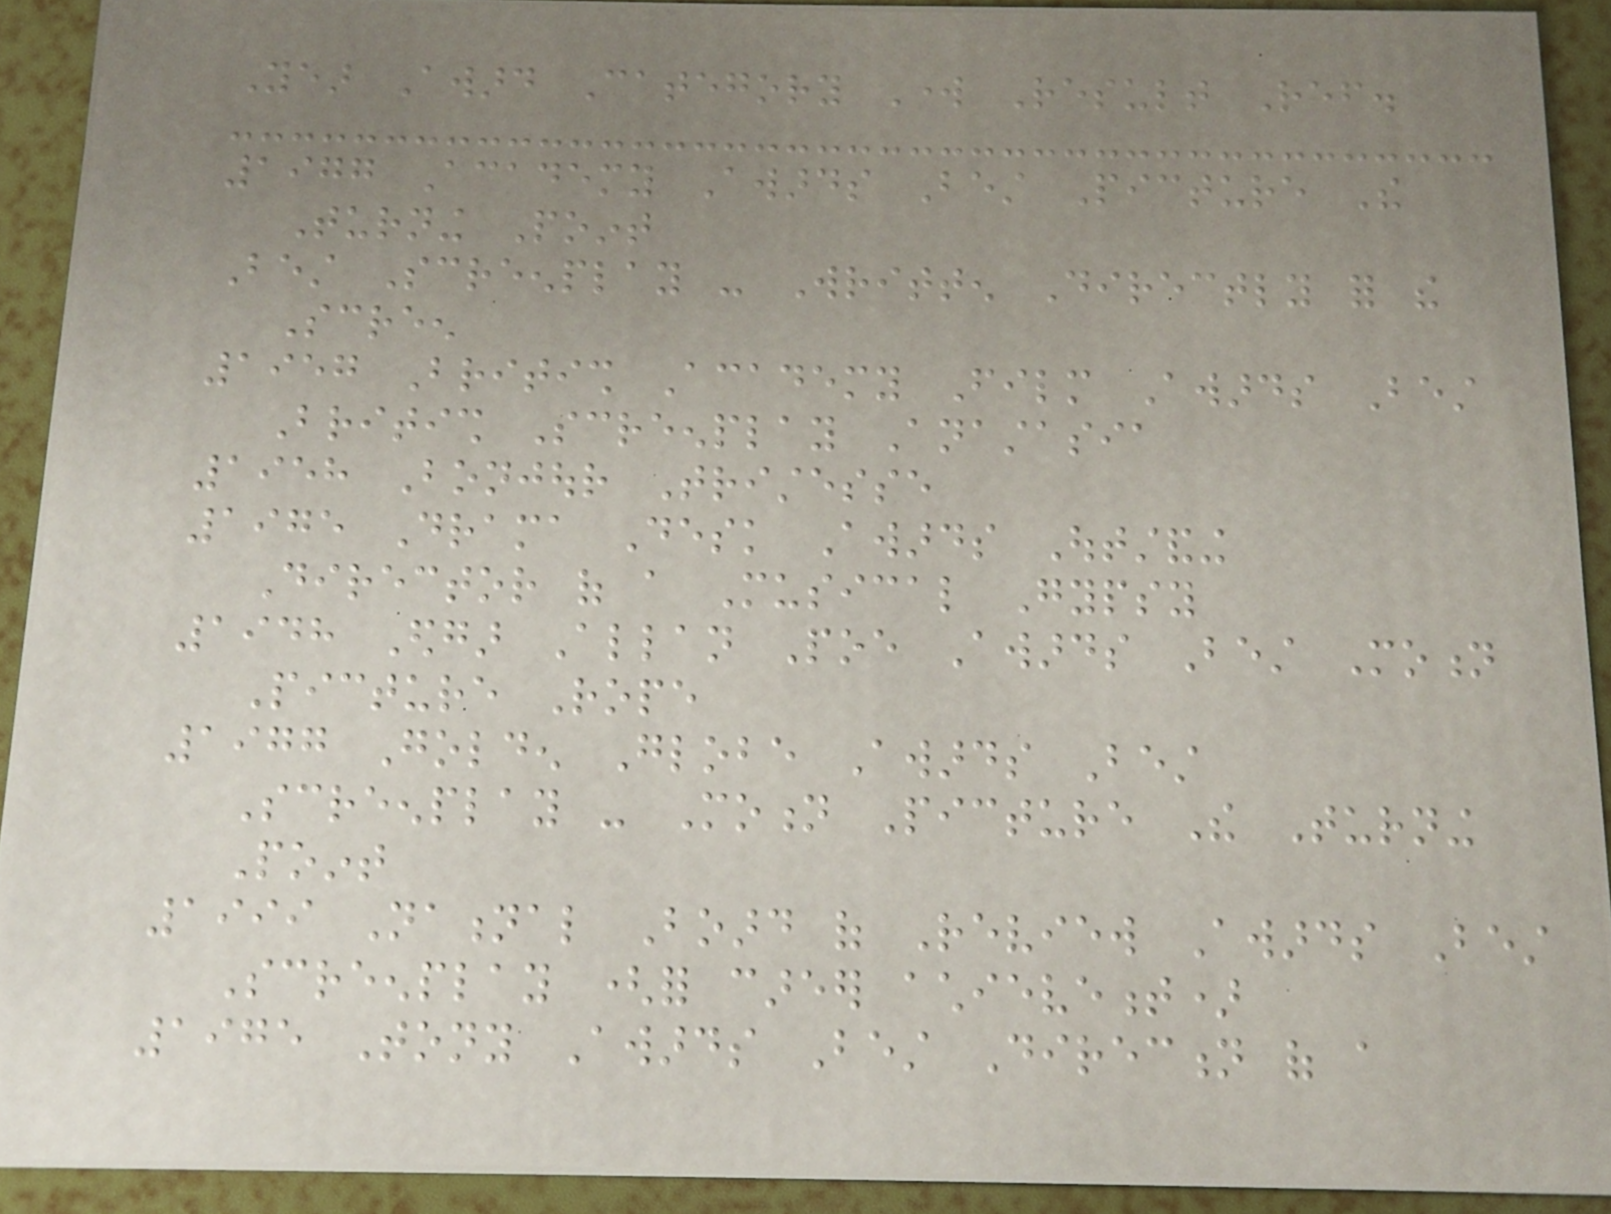Year Award Category Work Result Ref.
1977 Academy Awards Best Picture The
Turning Point
Best Screenplay - Written Directly for the
Screen
1957 British Academy Film Awards Best
British Screenplay Anastasia
1958 Bonjour Tristesse
1975 Drama Desk Awards Outstanding
Director of a Musical Gypsy
1948 Edgar Allan Poe Awards Best Motion
Picture Rope
1977 Golden Globe Awards Best
Screenplay - Motion Picture The Turning
Point
1999 National Board of Review Awards Best
Screenplay (for career achievement)
1975 Tony Awards Best Direction of a
